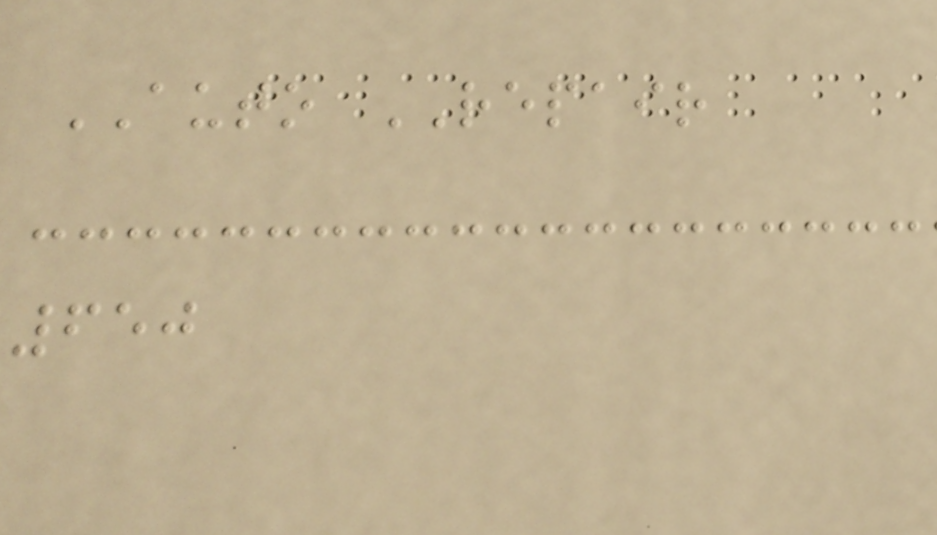AUTO REPAIR
650
